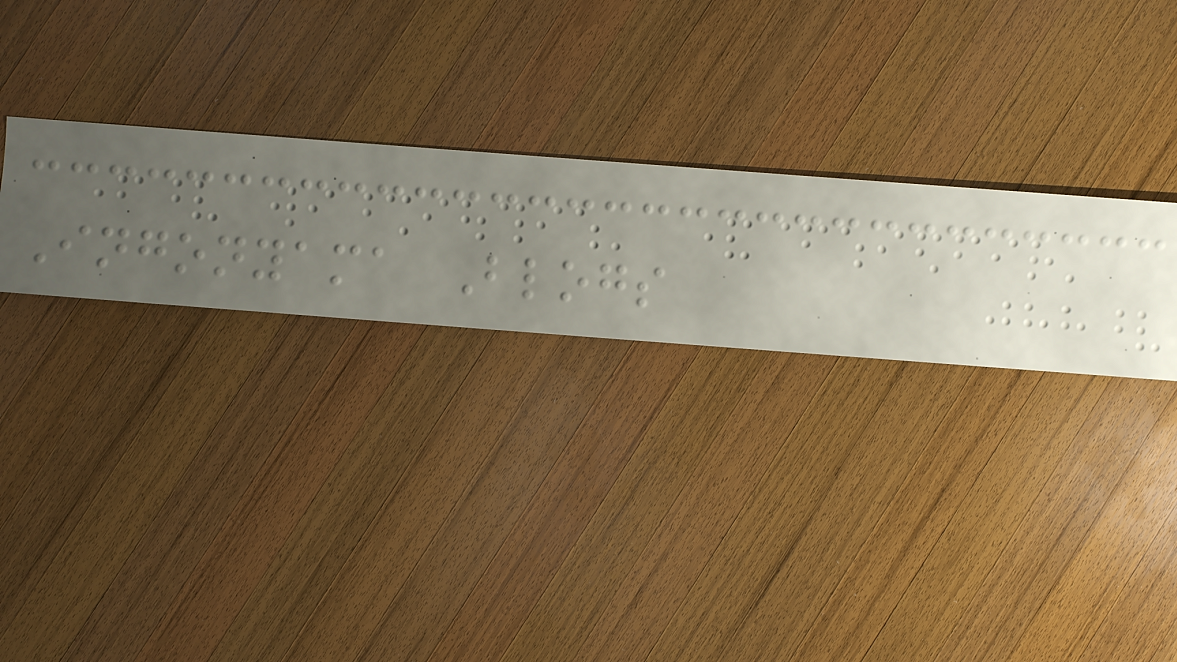Ingonyama Blogs
